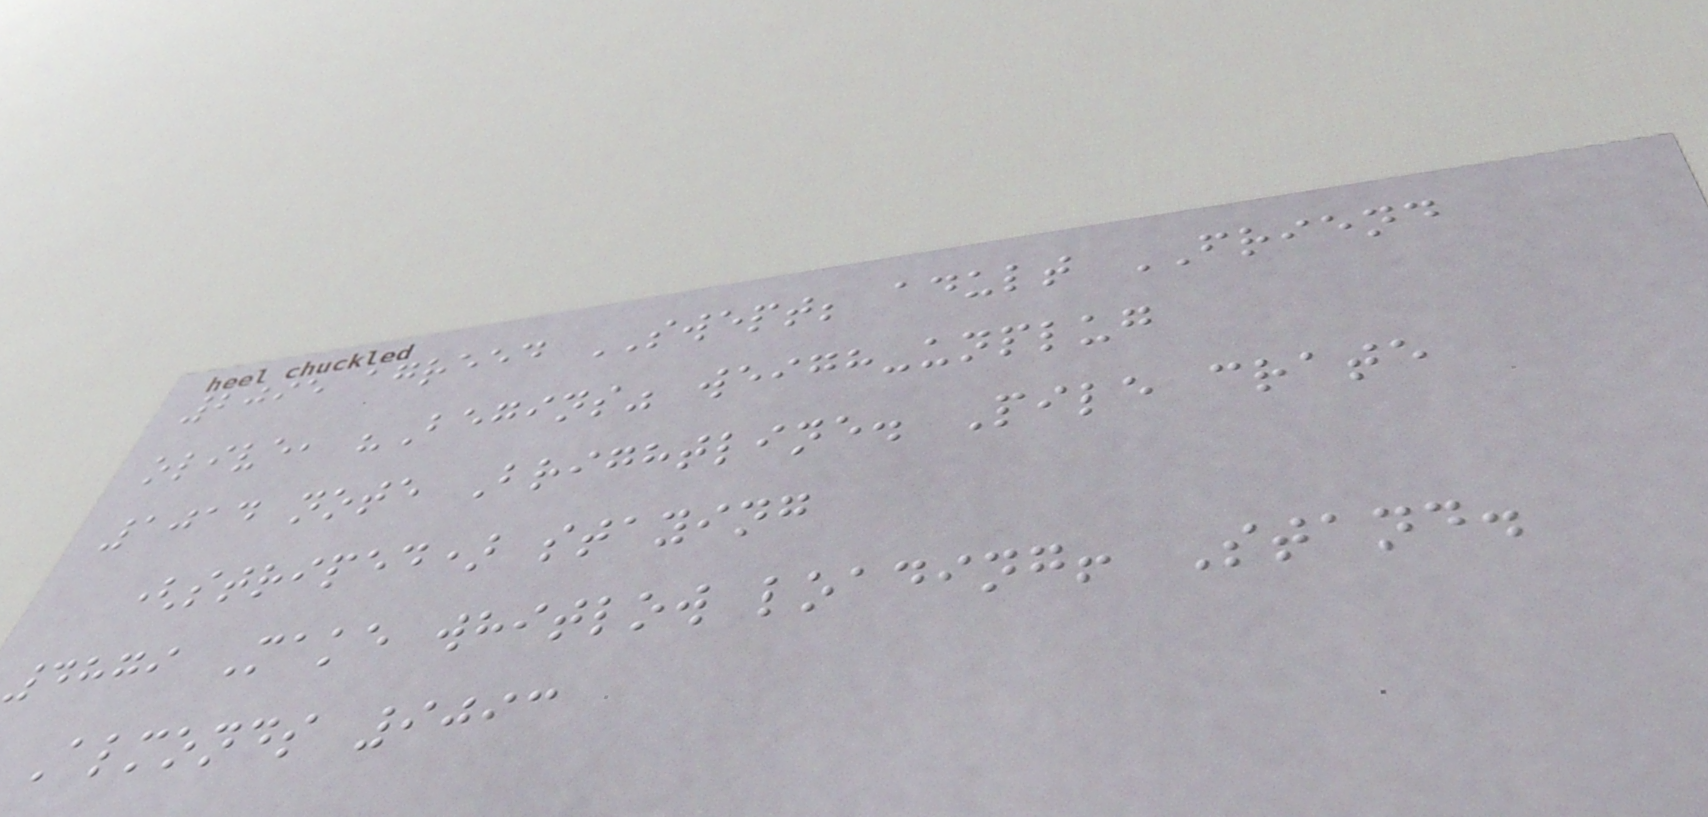2095 agreed SWEPT; adult FRIEND
olive, "Begins" weigh-unplug
1014 note Brightline. Pile crate
(striped) staying
4879 Make whitlow loading! Stand.
Almonds 9093
